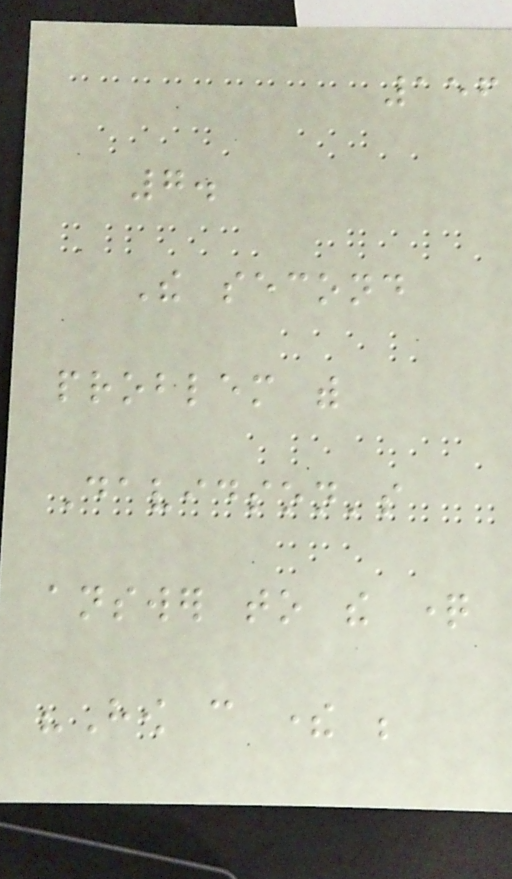156
7.
The second
problem with
Davidson's
answer to the question
"How can there be
